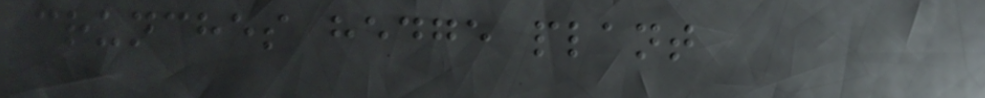crunches hedge plant
